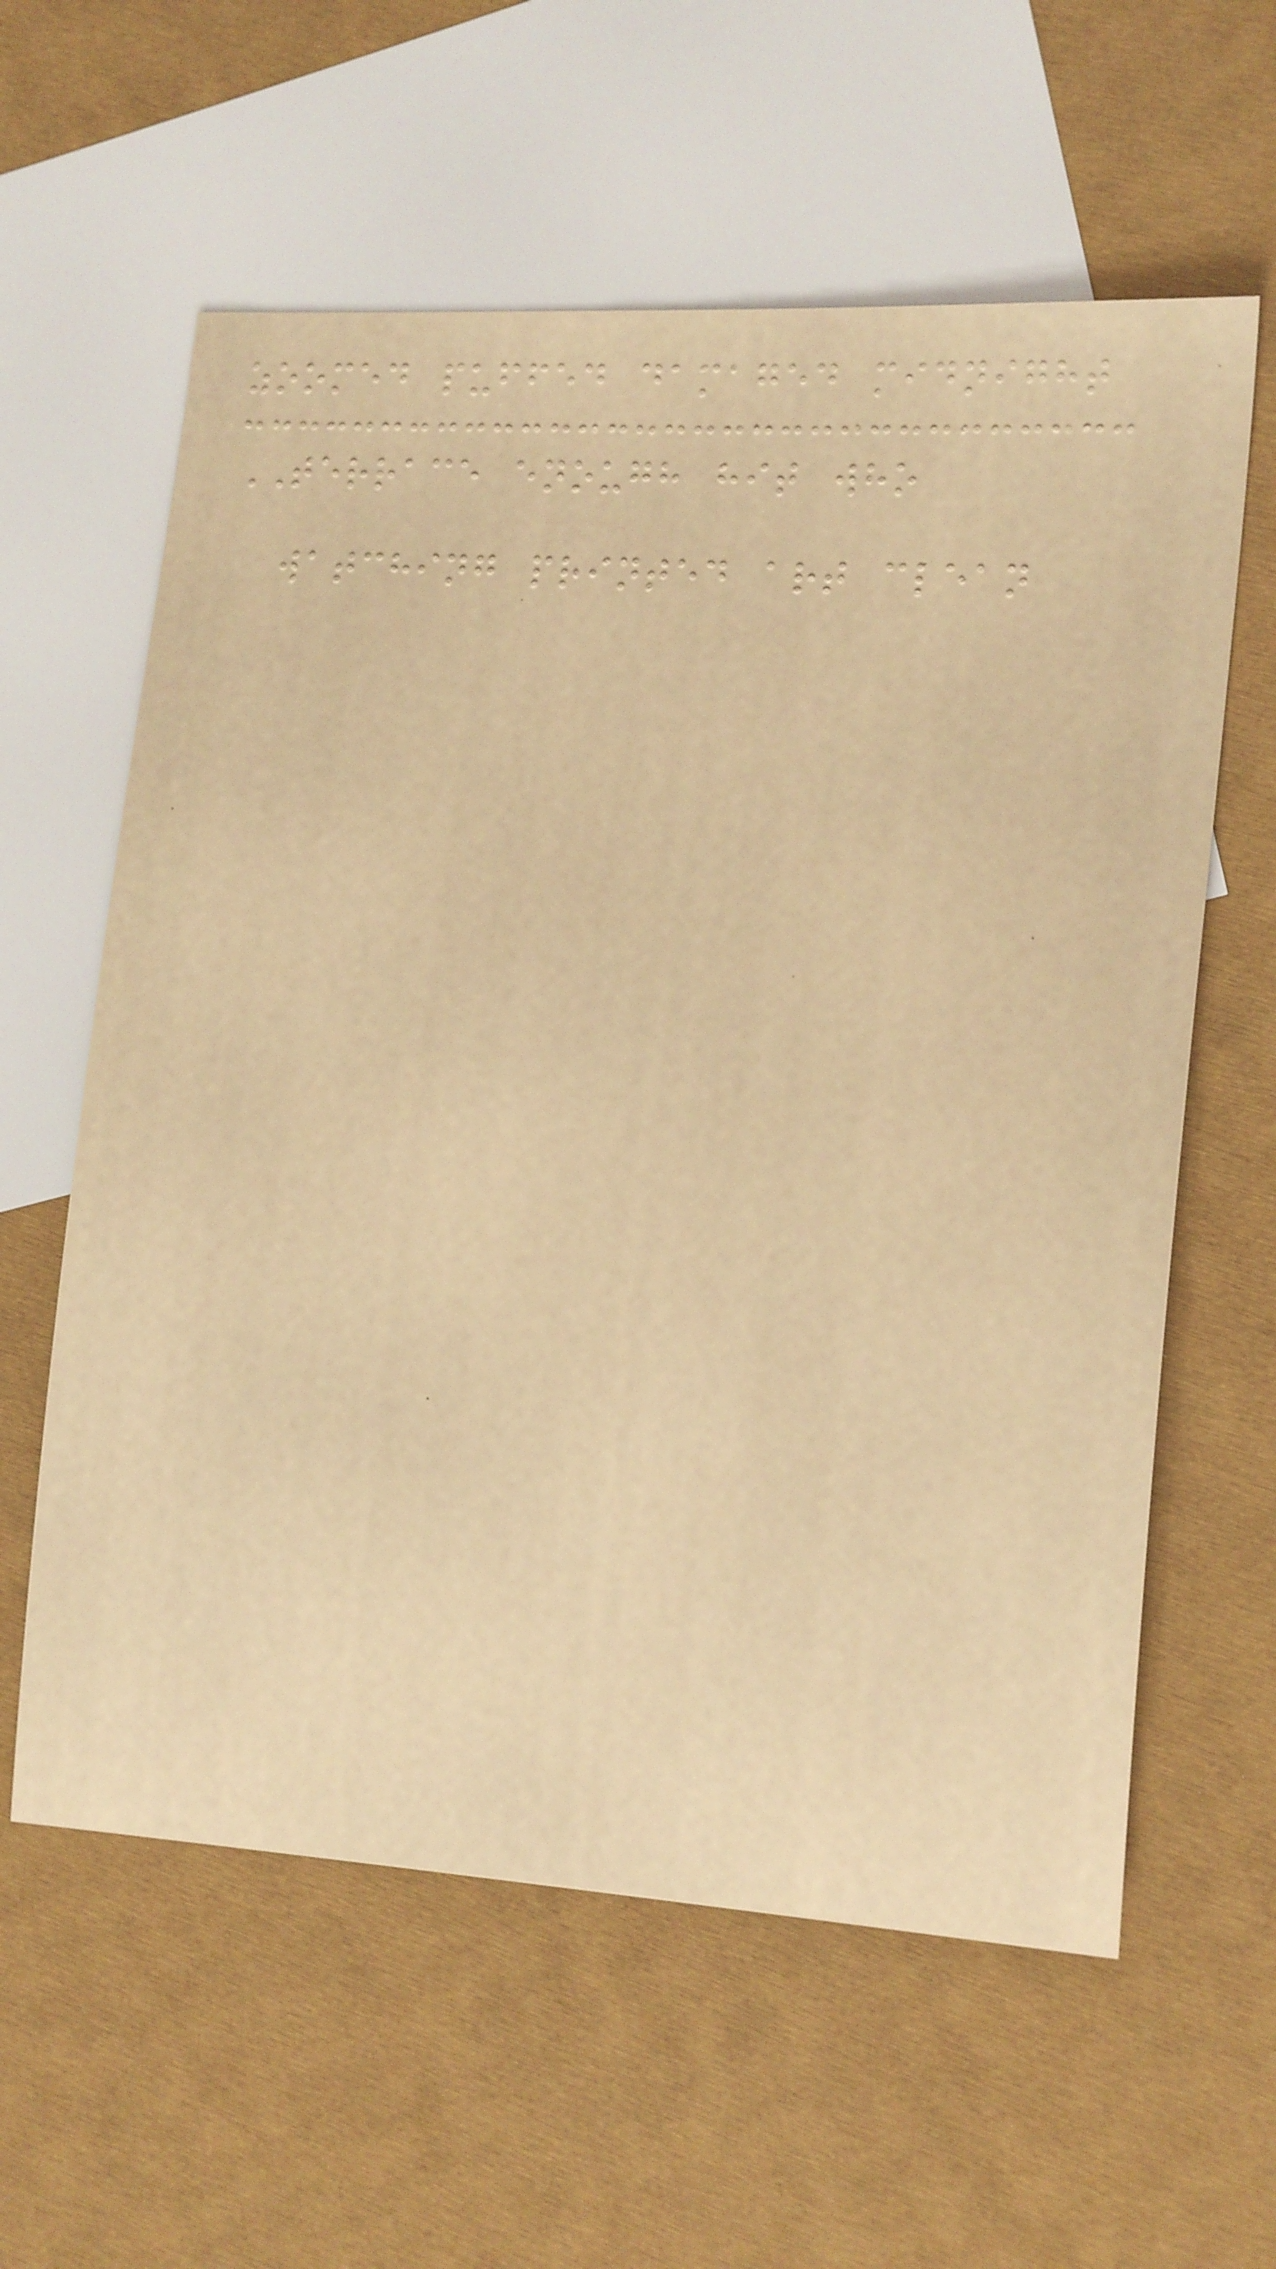zoomed puffed damaged midnight
TERRACE enough hit who
watching printed art clean
